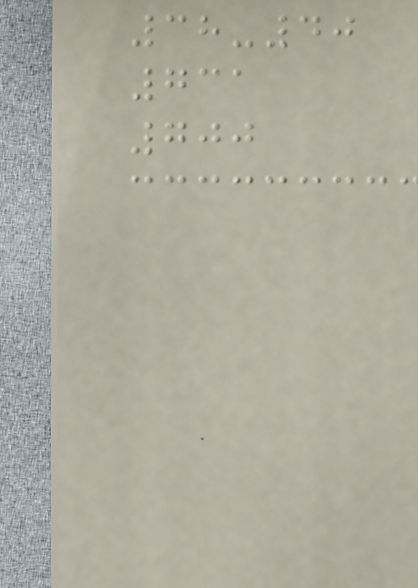38-40
731
700
